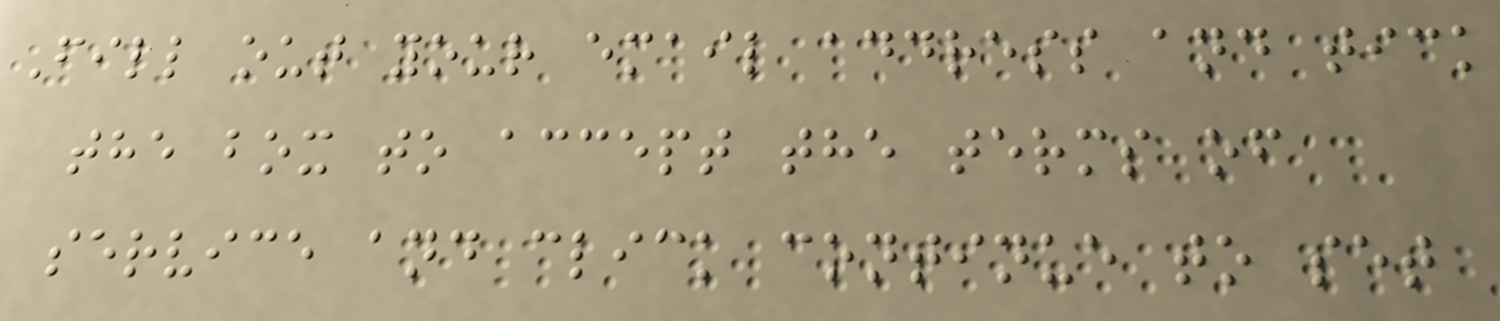Fill out your email address and tick
the box to accept the terms of
service and click continue to set
